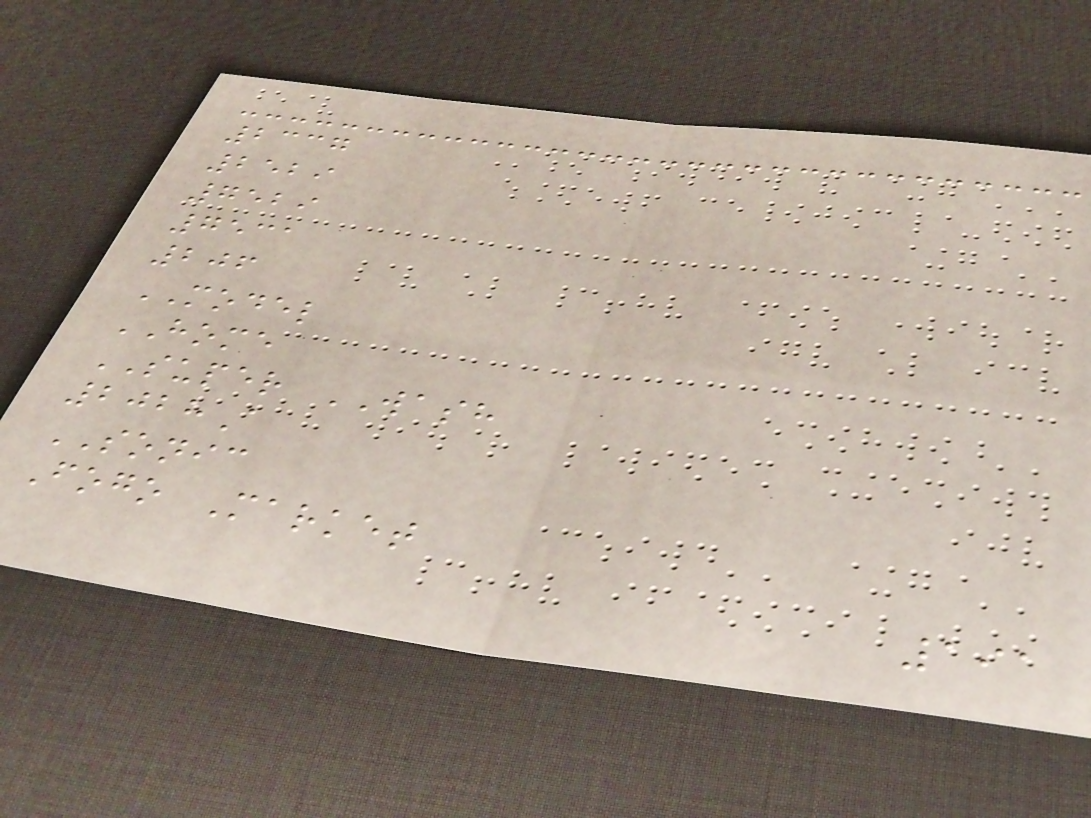2337
2529
7529
7531
206
MODEL
HOME
SUPER WASH
2028A
SONIC
Fogo Market
191
